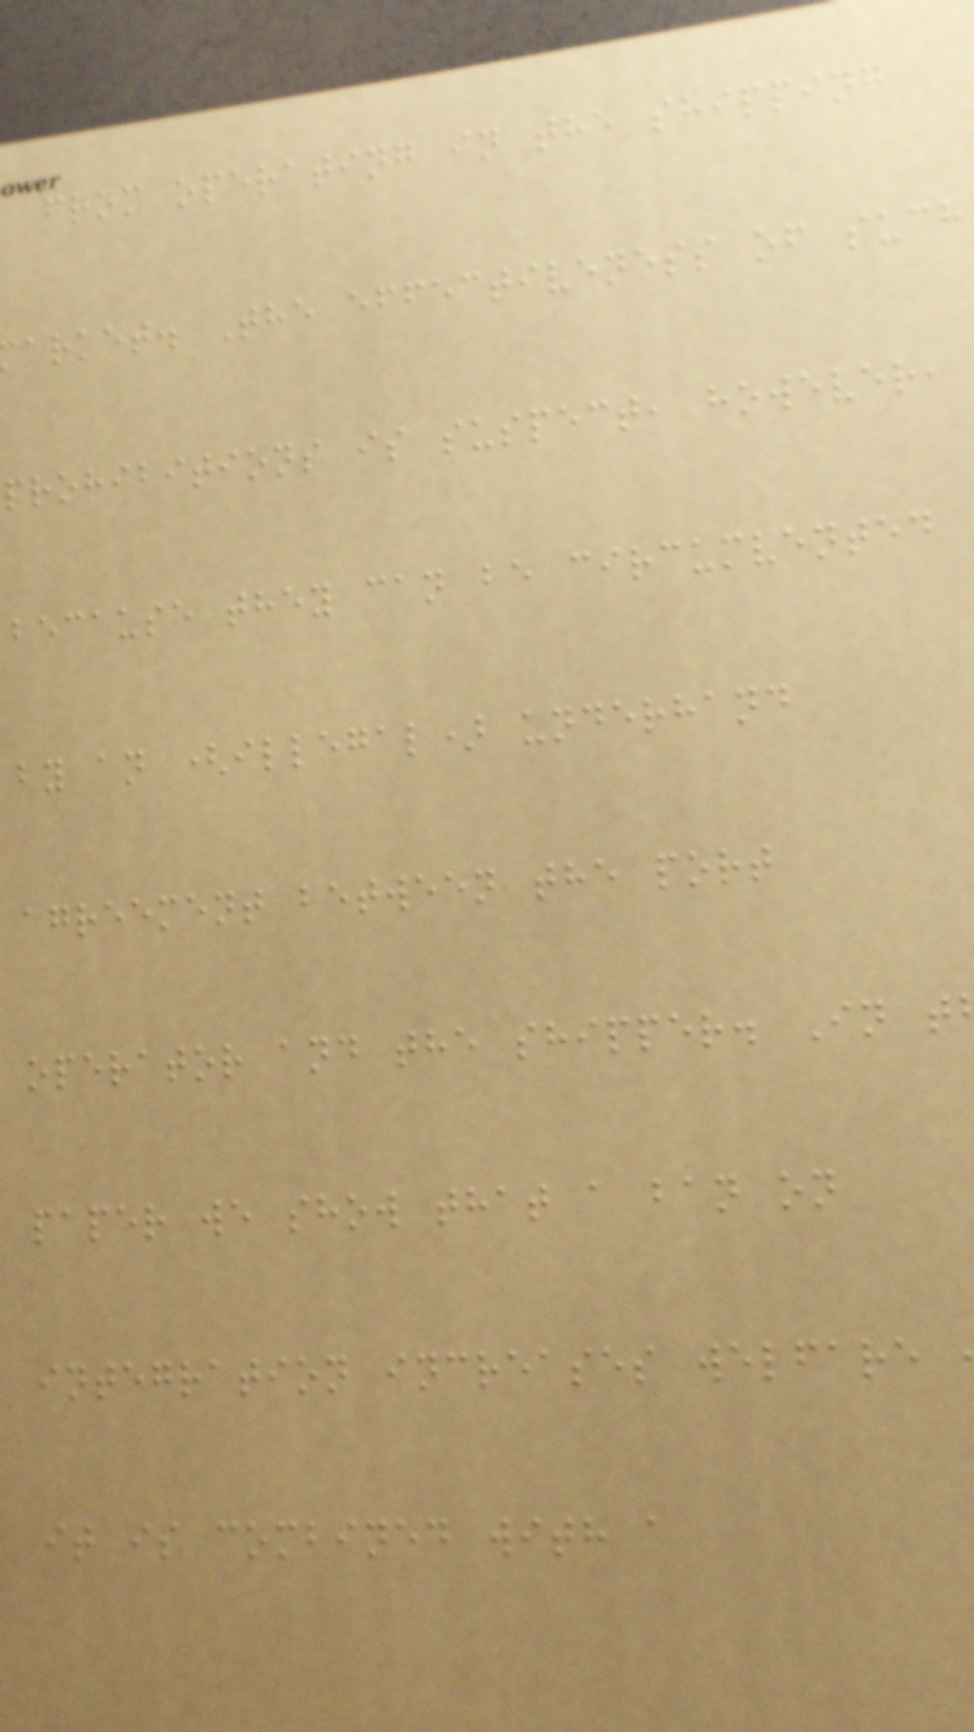from operating in the shipping
arket. The effectiveness of such
prohibitions is suspect, however,
because they can be circumvented
by an (illegal) underhand
agreement between the port
operator and the shipper. In t
paper we show that a ban on
integration increases welfare
it is combined with a
